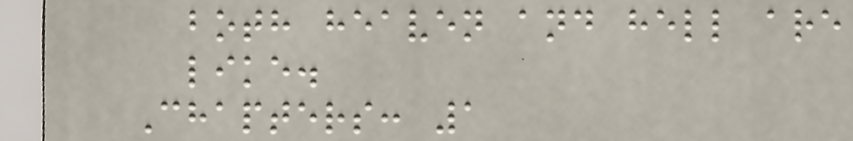both heaven and hell are
like.
Chapters: 1
